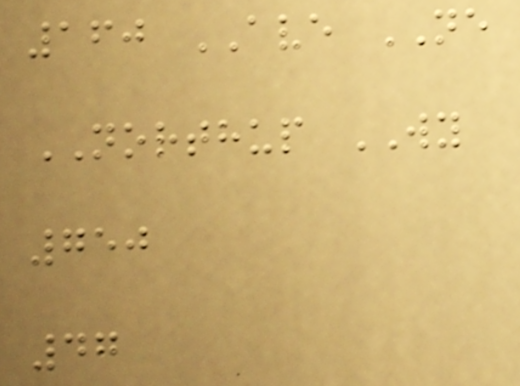160 AVE NE
NORTHUP WY
750
47
